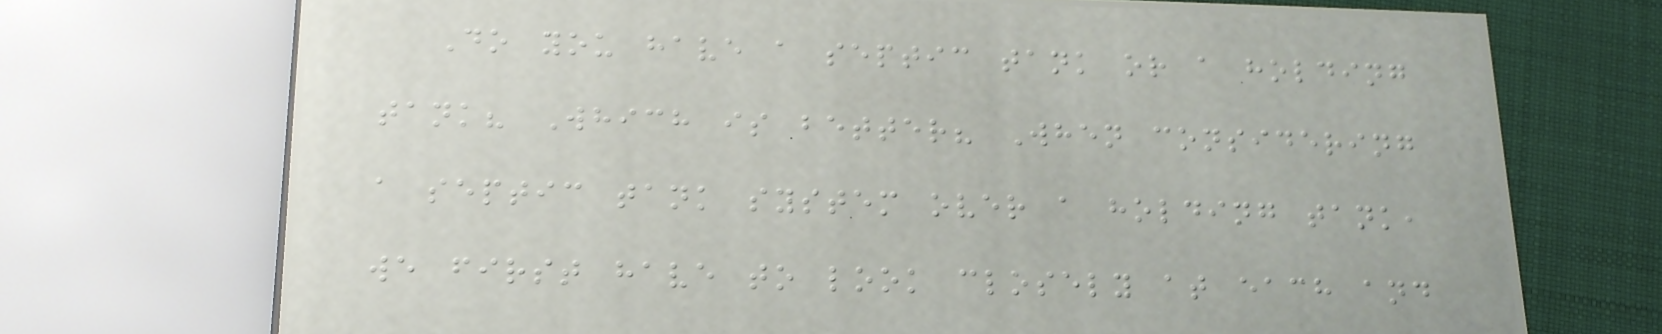Do you have a septic tank or a holding
tank? Which is better? When considering
a septic tank system over a holding tank,
we first have to look closely at each and
